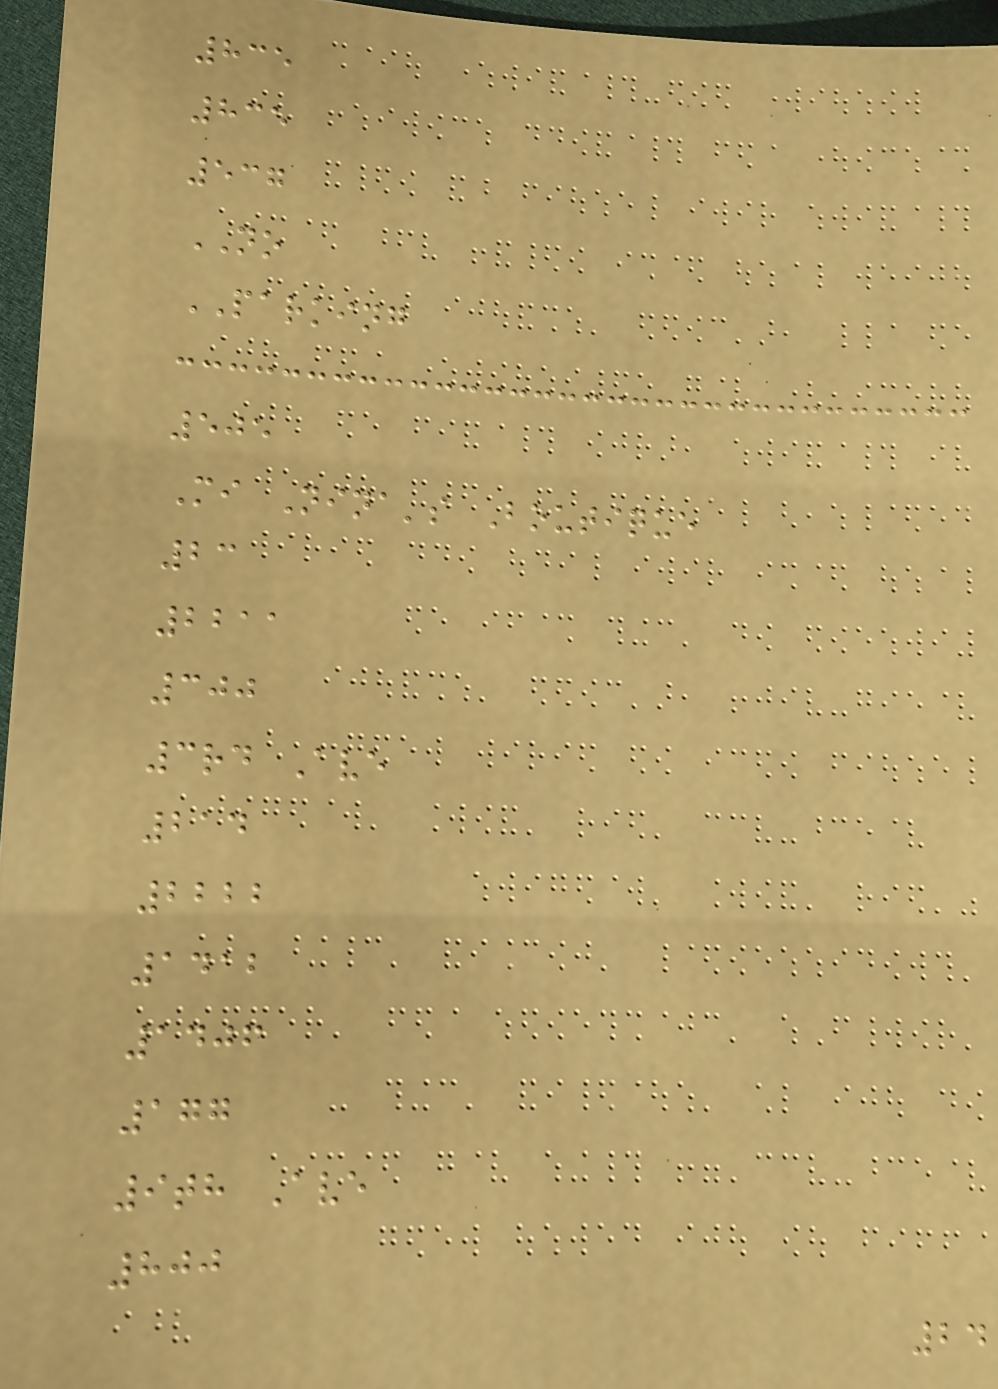835
835
537
NO
PARKING
505
Mi Nina's Boutique
23
2211
300
3rd Ave
214
2222
1412
1406
177
9th Ave
800
24
